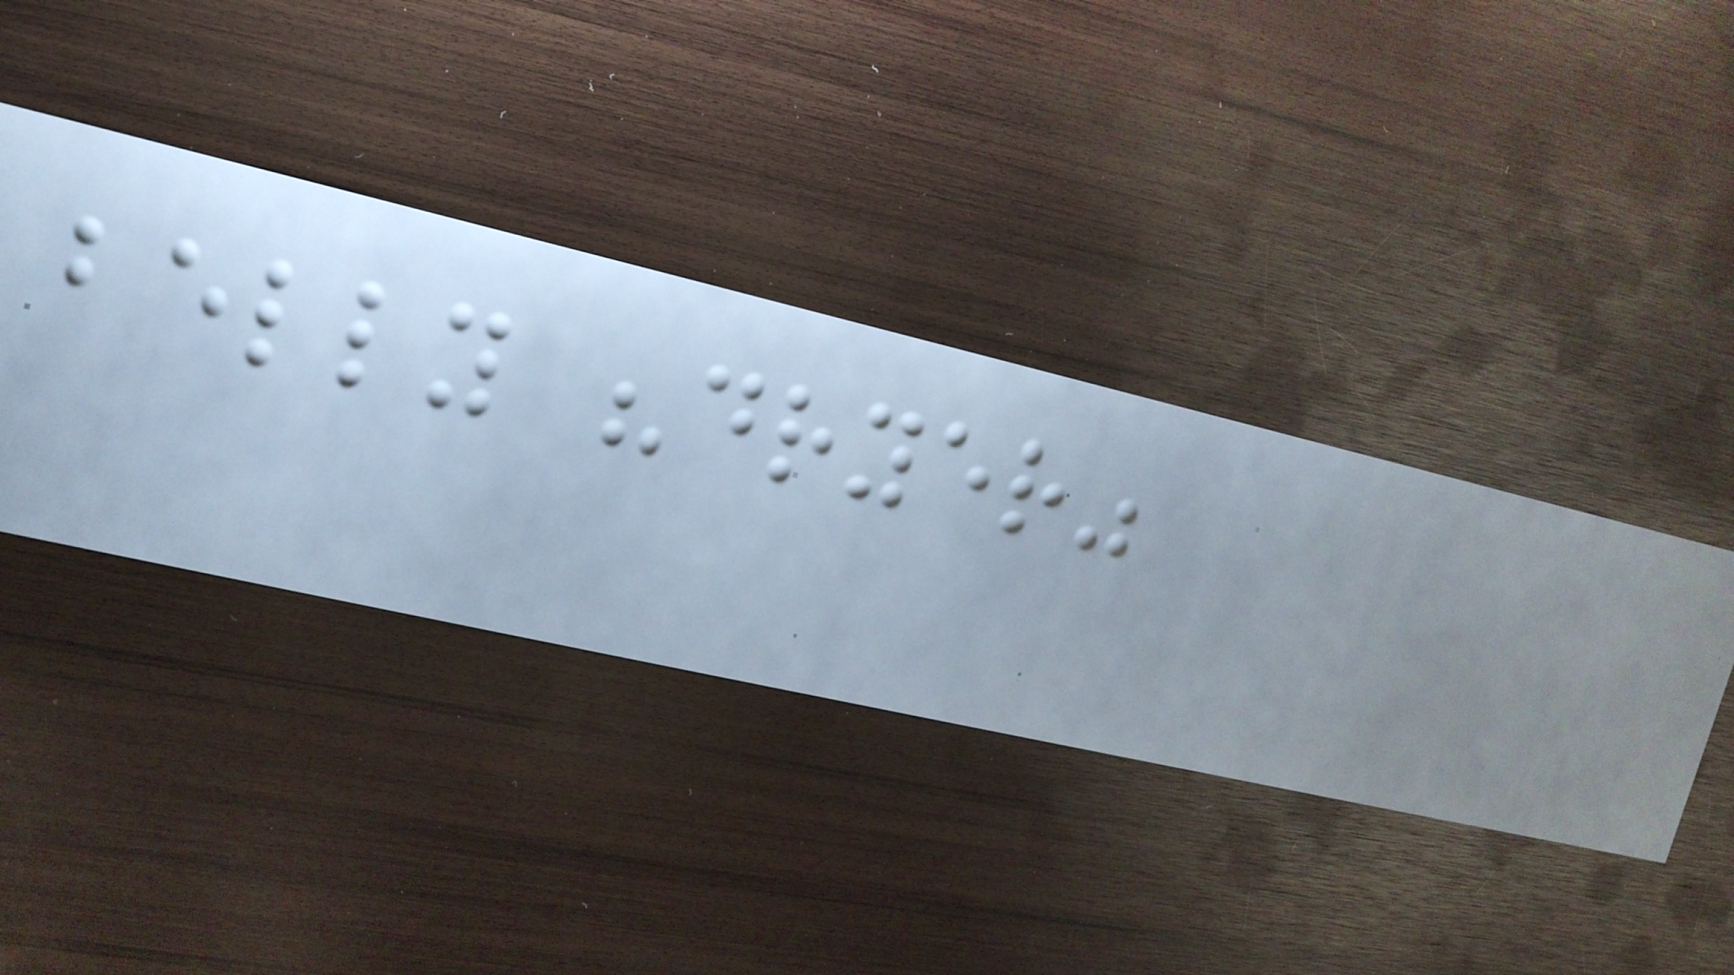belly "dryer"
